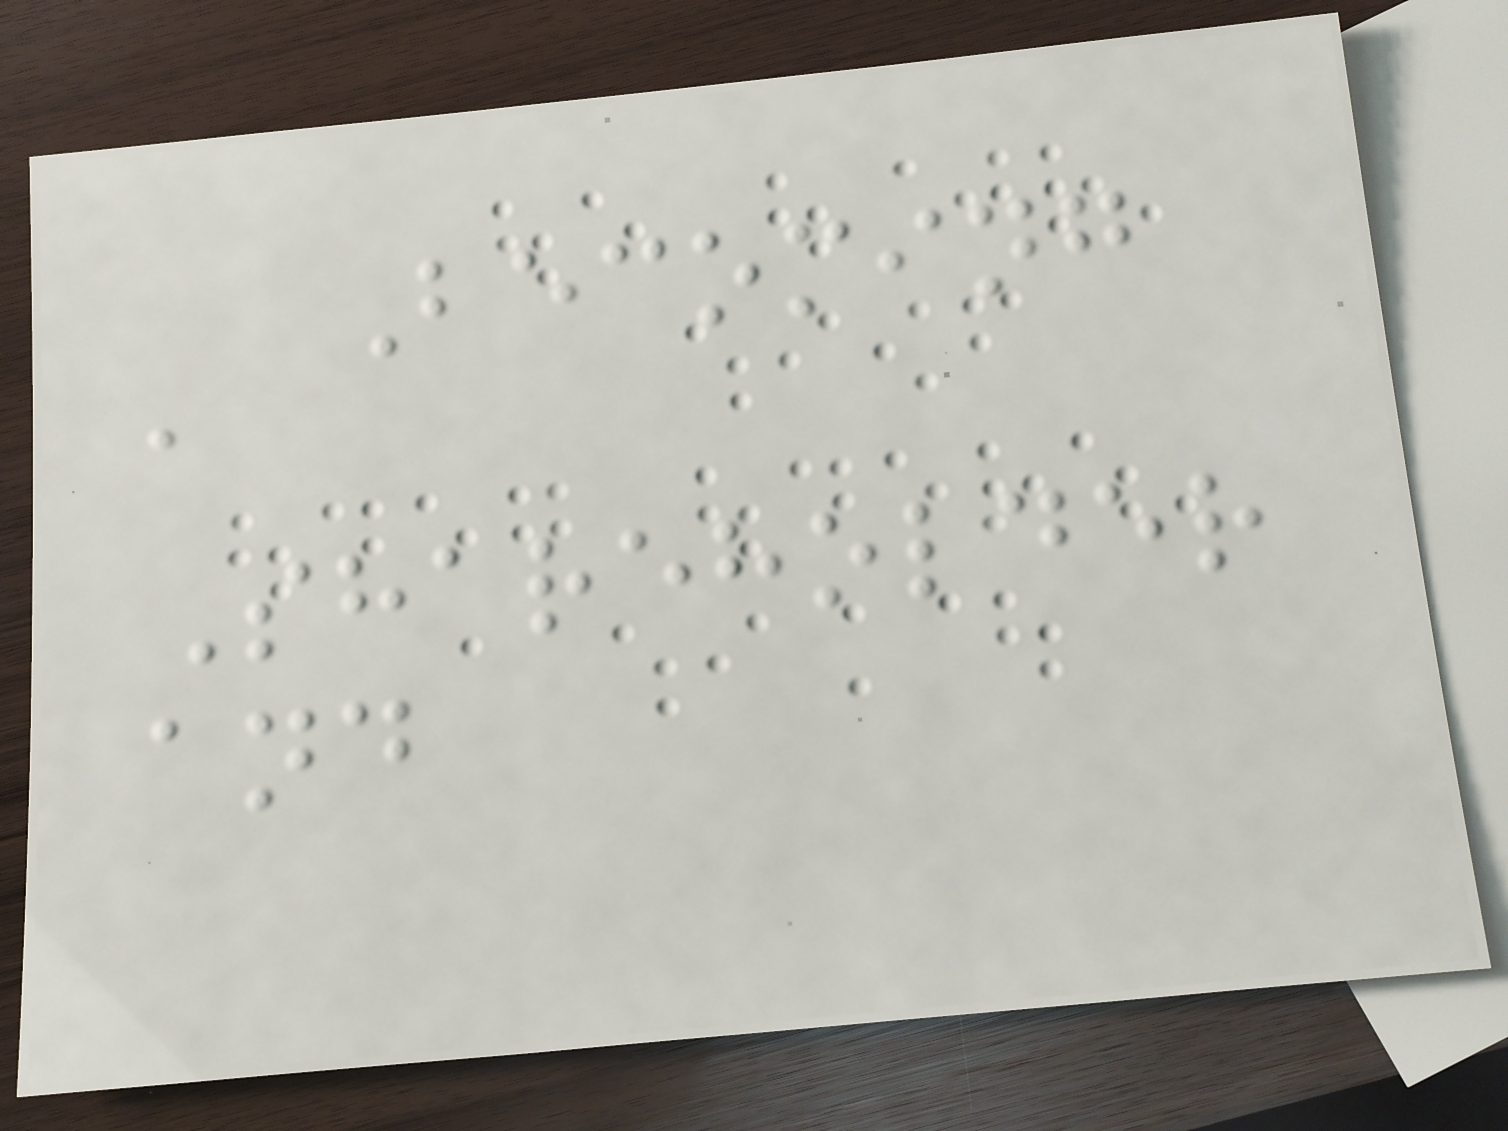Becoming
a
Shareholder
and
